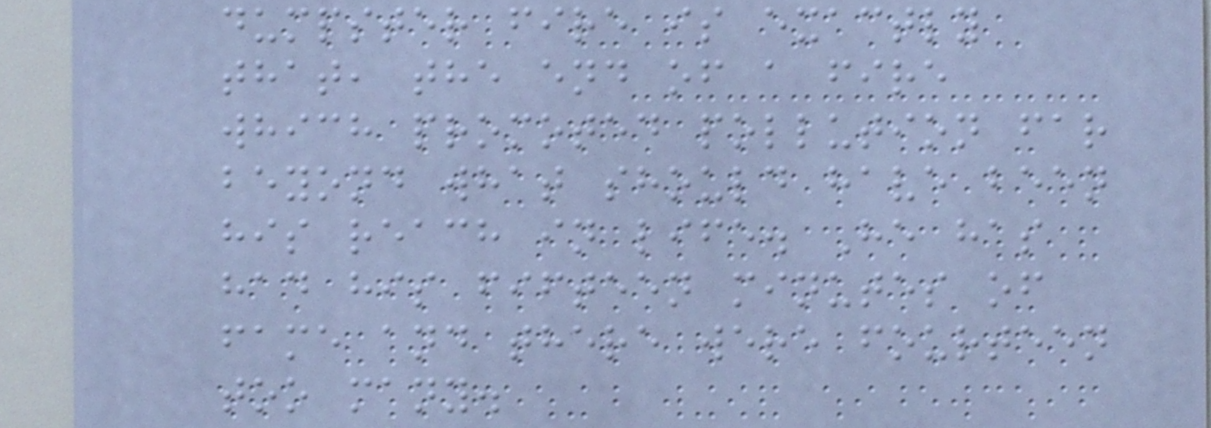dumpster fire is exactly
that, the end of a fire
which promoted pollution far
beyond what should have been
his reach in life. He has
had his fifteen minutes of
fame and there were fourteen
too many.
